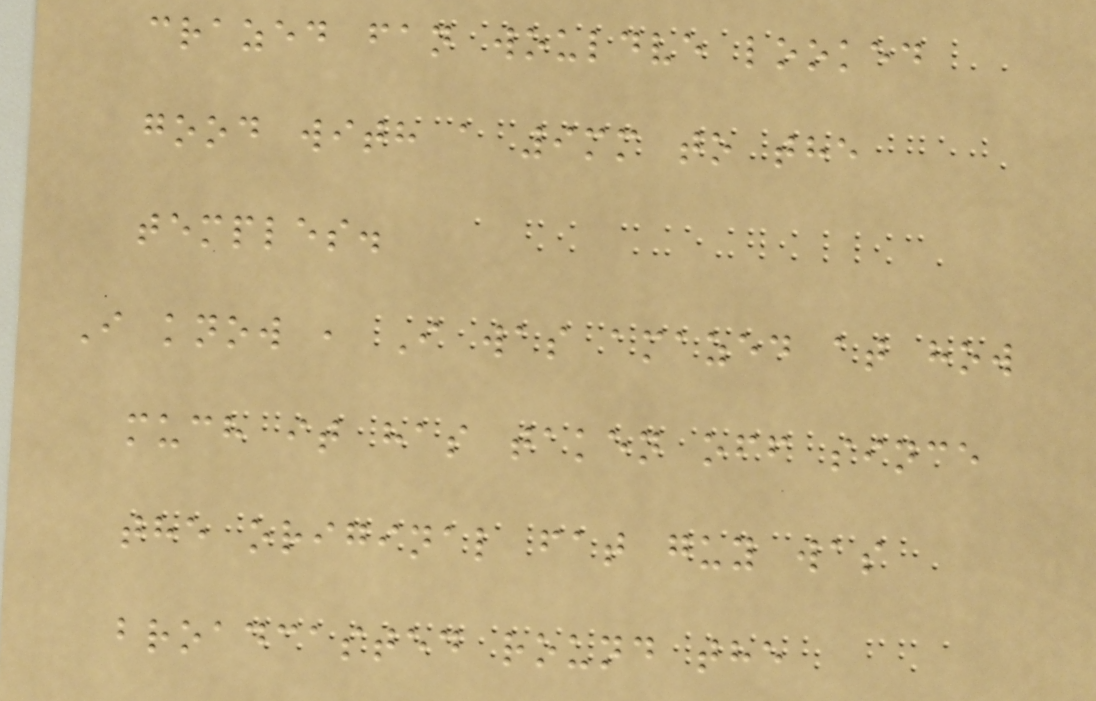crazed fan wouldve looked
good with a 9mm to the
temples.
I know , I was amazed at how
much it has taken off since
the original fat guy was
broadcasted round the
